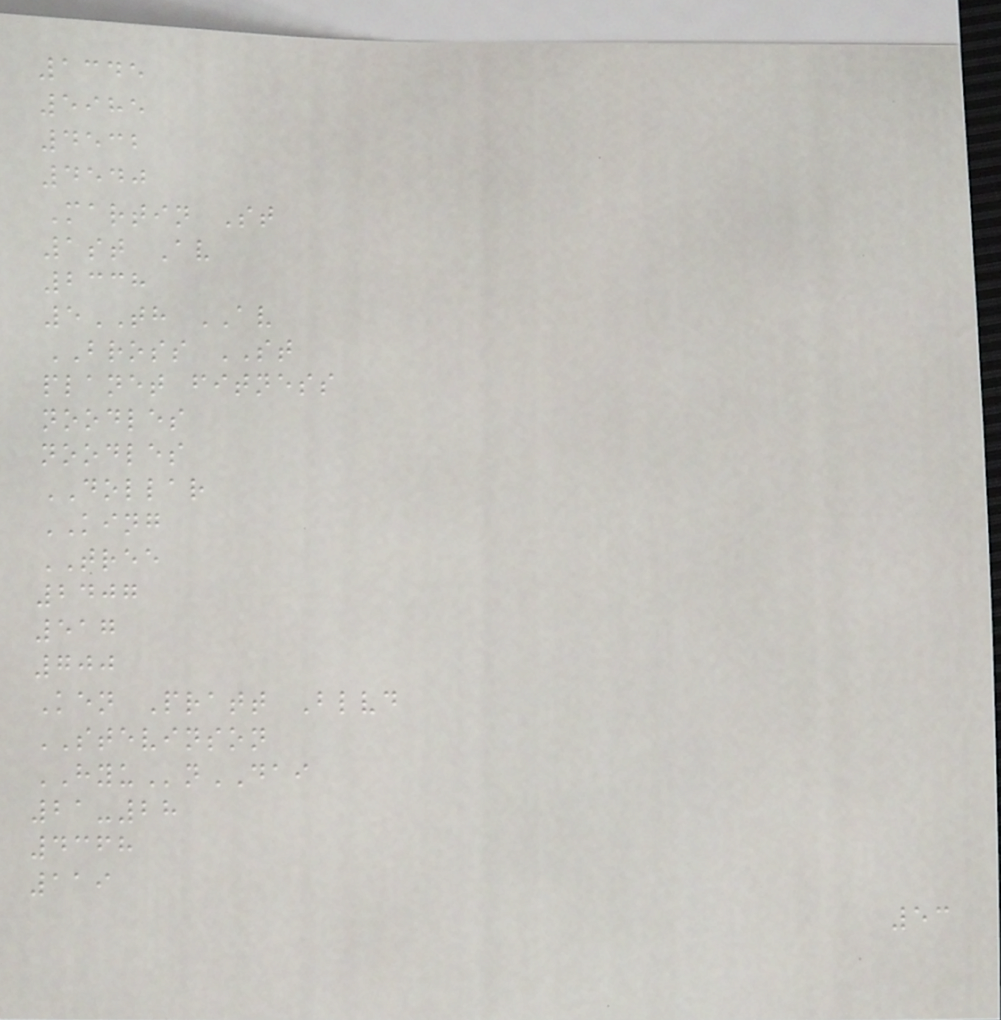1345
5985
4532
4540
Martin St
1st Av
2338
5TH AV
BROSS ST
planet fitness
noodles
noodles
DOLLAR
KING
TREE
2407
517
700
Ken Pratt Blvd
STEVINSON
HYUnDAI
21-28
4368
119
53
